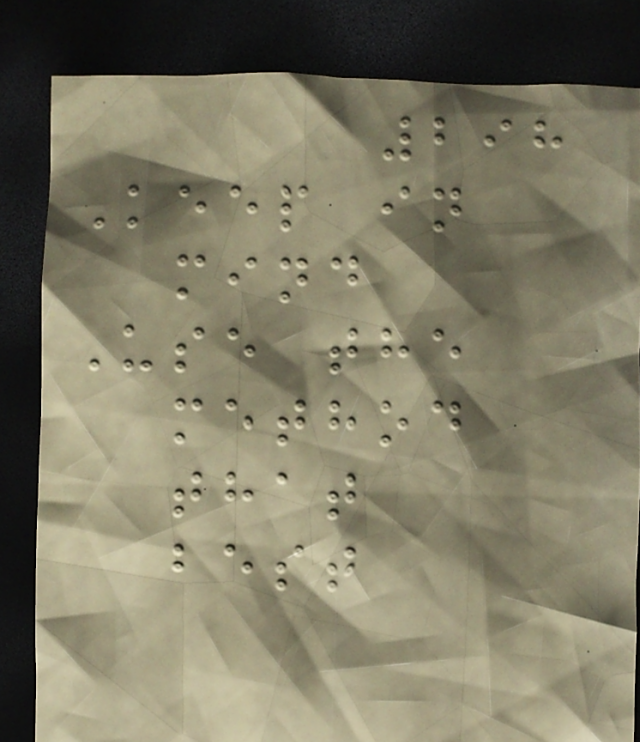298
Keep in
mind
Use the
method
that
best
